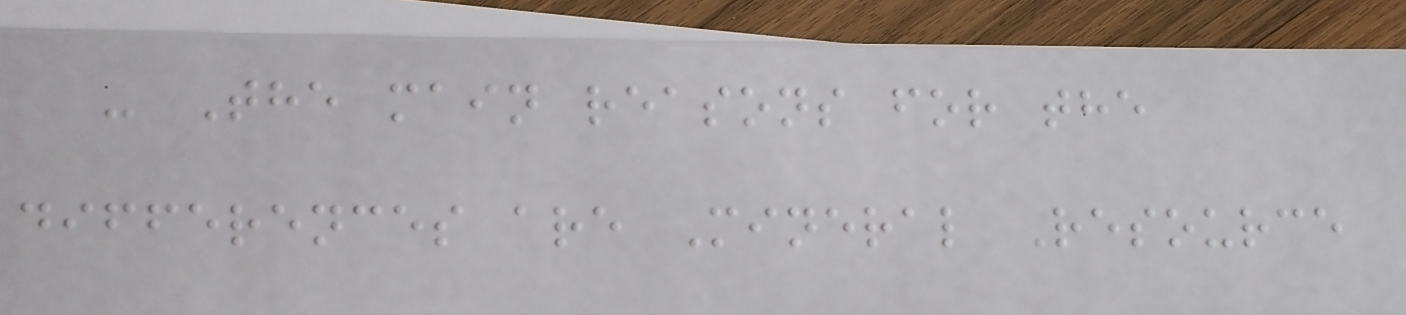- The main reasons for the
differences are Mineral Resource
